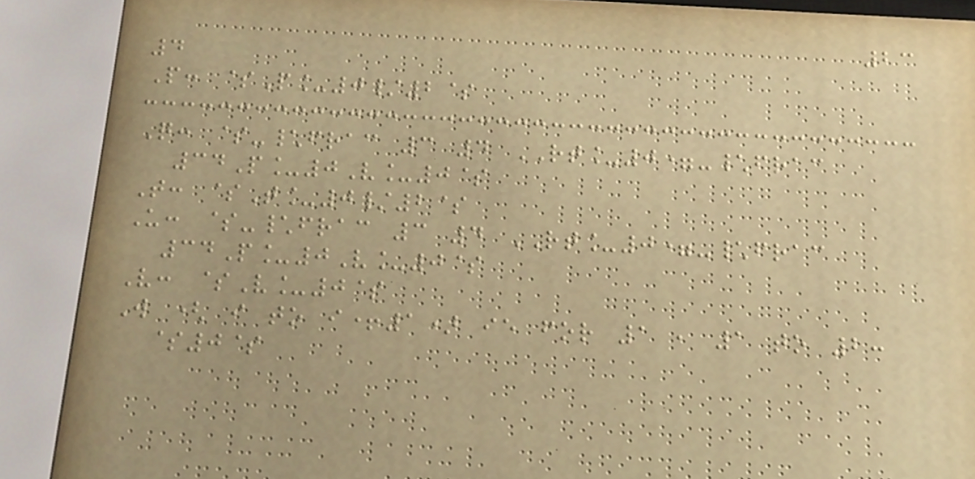23
4
P: $P_0/2$
Q: $-\frac 3 4 RT_0=-\frac
34P_0V_0$
T: $T_0/2$
U: $-\frac 3 4 RT_0=-\frac
34P_0V_0$
V: $V_0$
W ( i to i+1) ie for 1 , 1 to 2:
$0$
